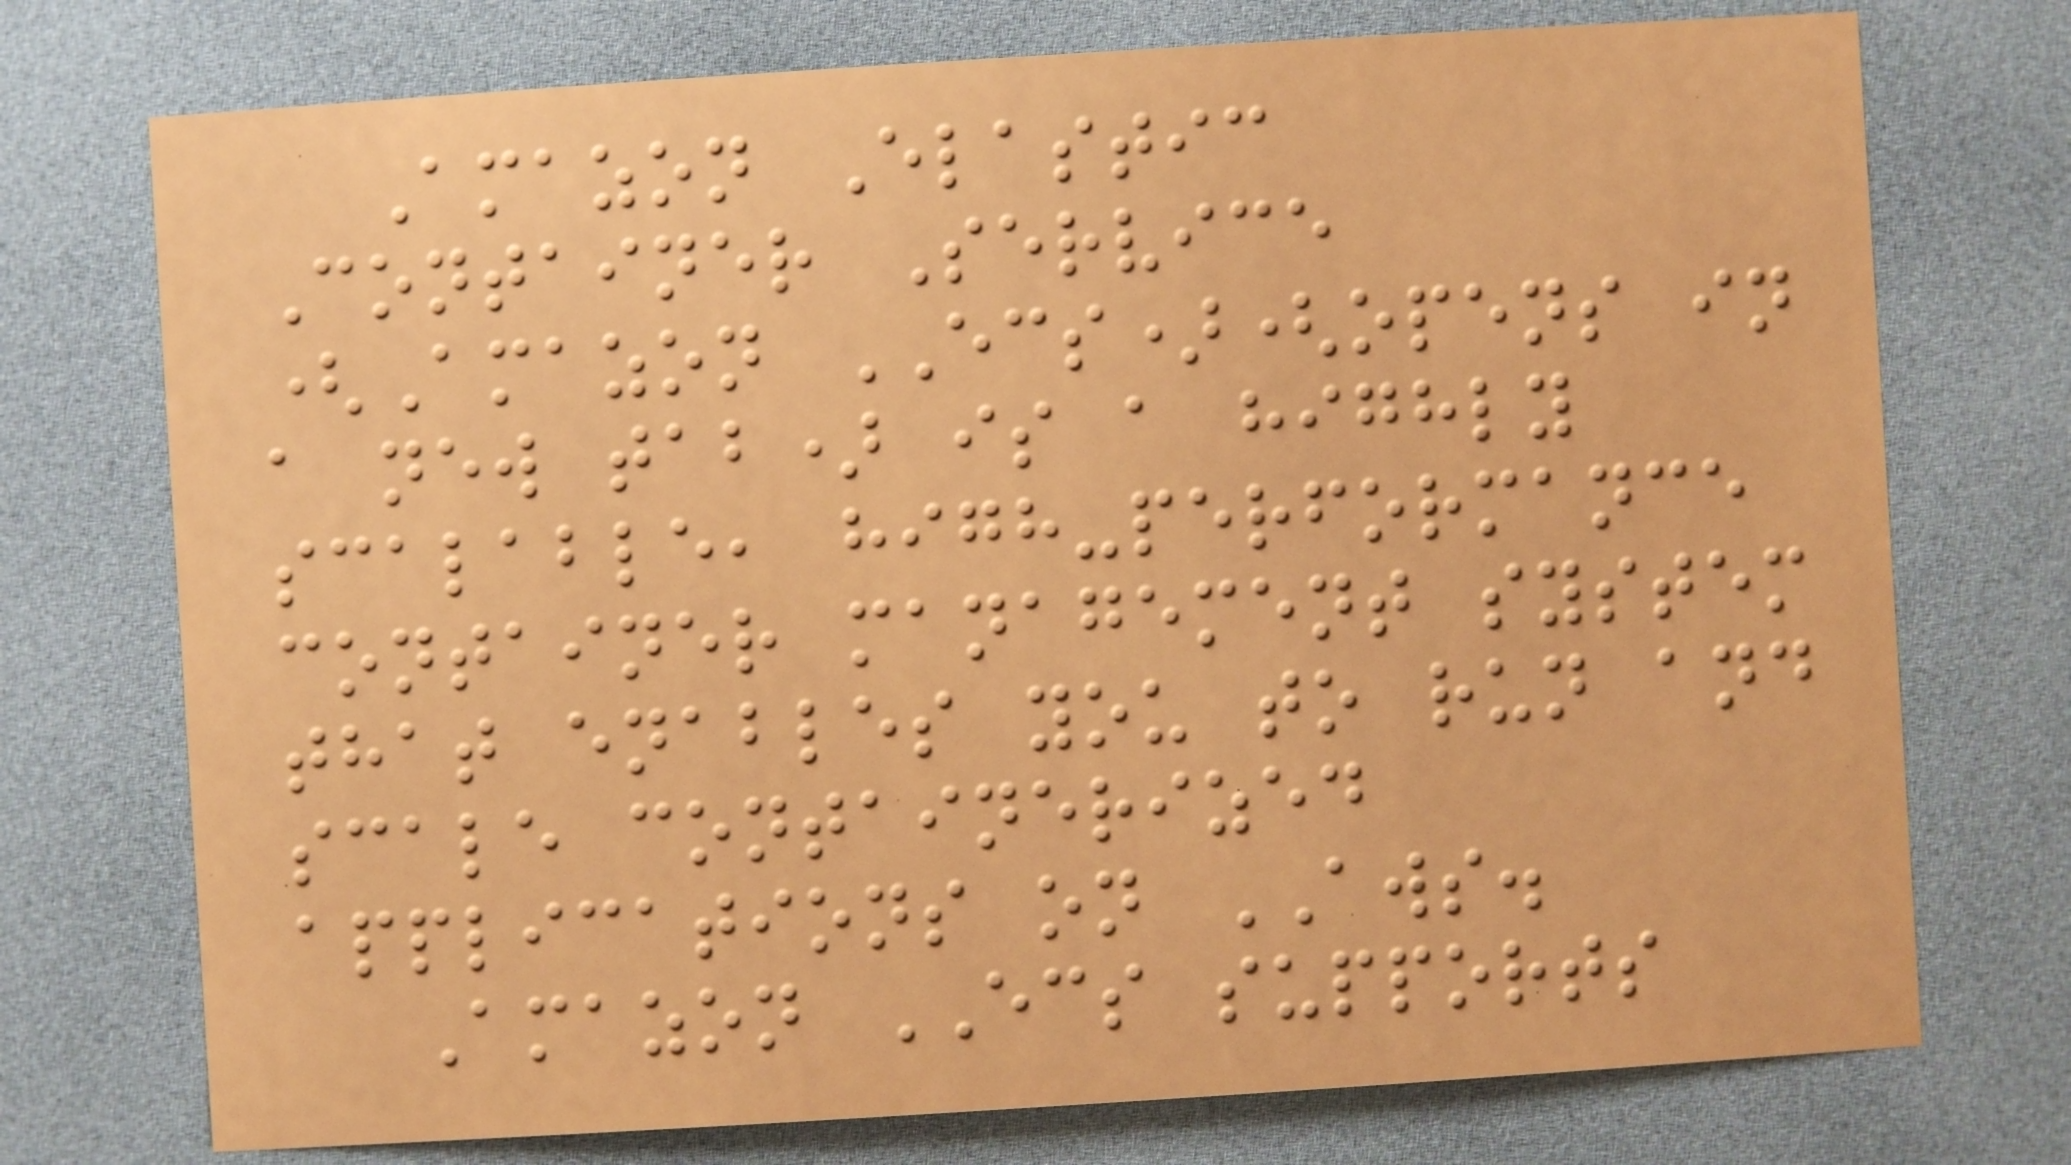Amazon Elastic
Container Service
(Amazon ECS)(opens in
a new tab) is a highly
scalable, high-performance
container management system
that enables you to run and
scale containerized
applications on AWS.
Amazon ECS supports
